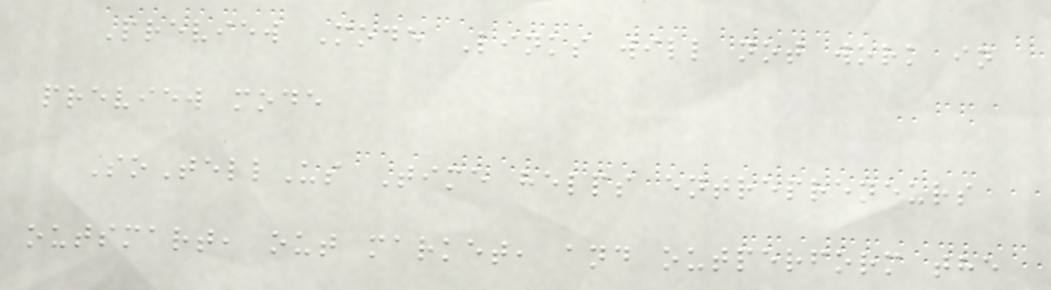Preview Mode Links will not work in
preview mode
SoTellUs Time helps entrepreneurs
outsmart, out market, and outperform the
